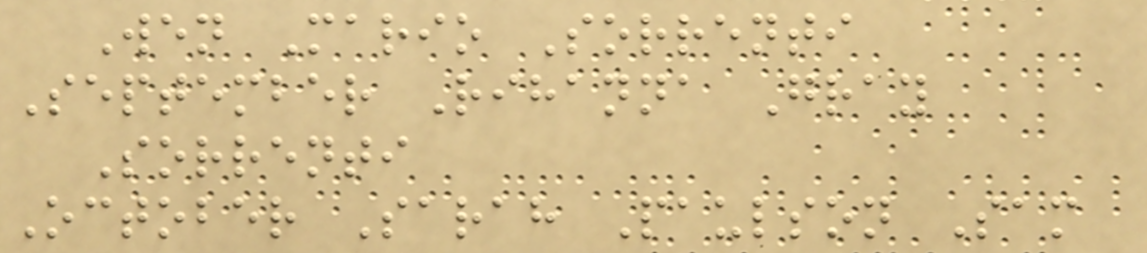Wen Mario Sorrenti
September Rihanna Gray
Sorrenti
October Sarah Paulson Sam
